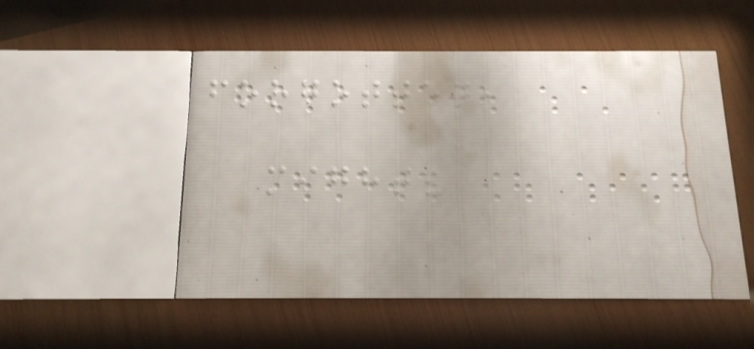forgotten,
might?
